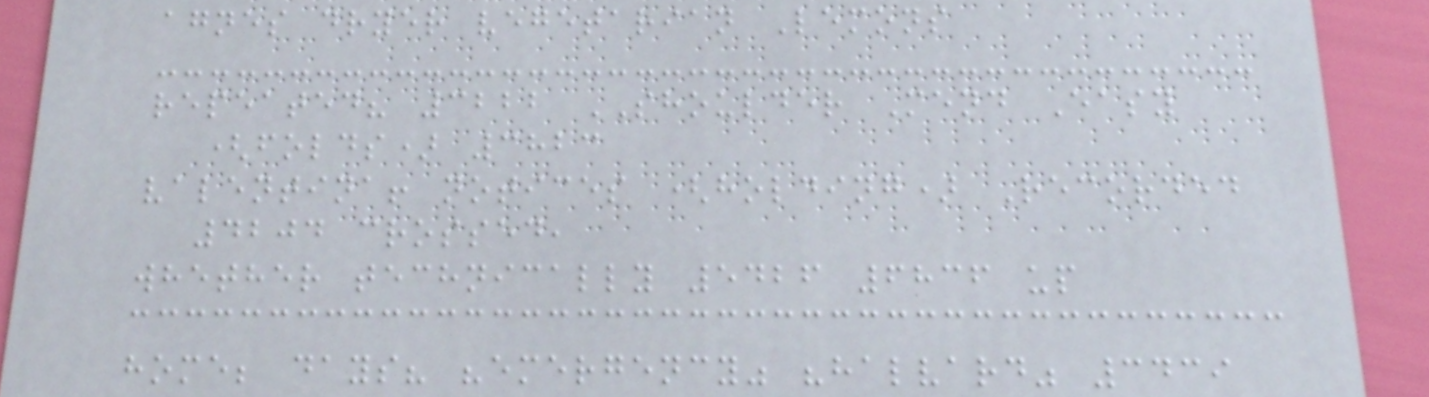agnes dryer vegetarian Lemons
repeated? 3222 SHOULDER Mend Easy
(folds) 3823
valentina! notices (holding) Recorded
4204 crossed,
whether technically 5426 6836 up
home; days? "emergency" "halvard" 3439
